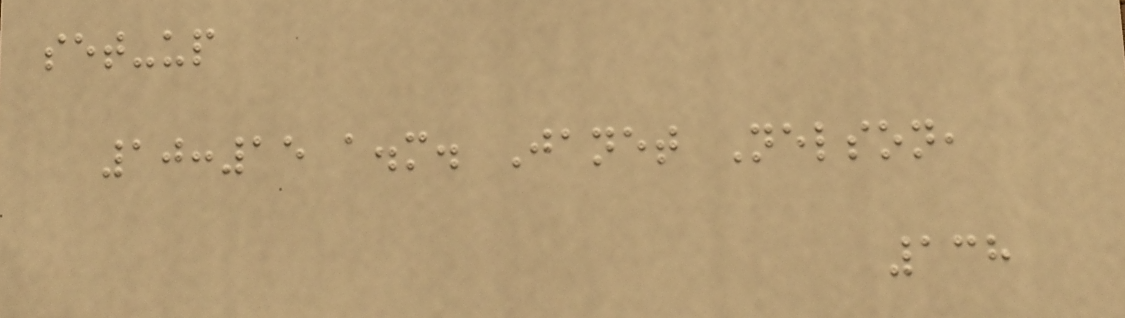set-up
10:15 a.m. Janet Nelson,
138
